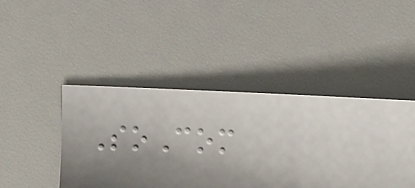SoCom
